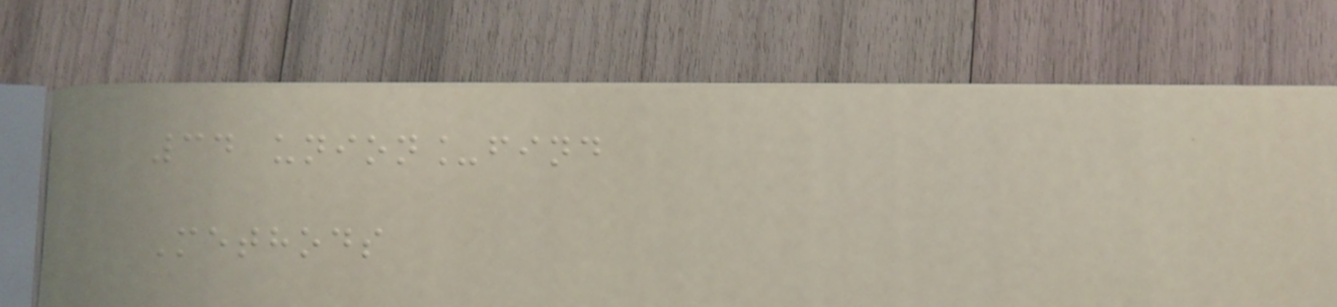34 union_find
Methods
